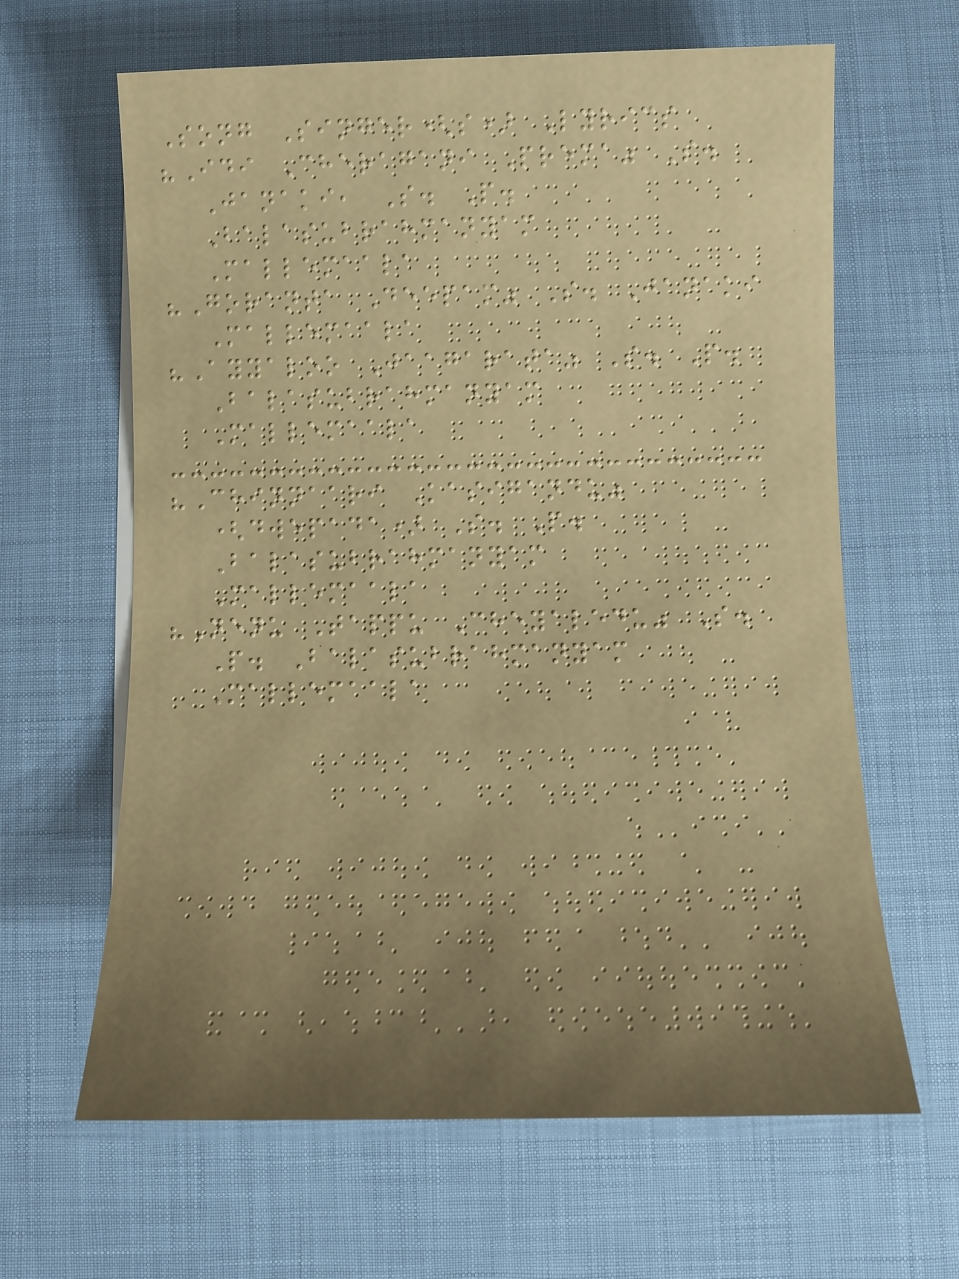Song Singer(s) Lyrics
"Idi Cheragani Prema" S.
Janaki, S. P.
Balasubrahmanyam
Mallemaala
"Goranta Deepam" S. Janaki
Mallemaala
"Ayyaloo Jaagarata" S. P.
Balasubrahmanyam
Mallemaala
"Chinnaari Kasigandu"
(dwepada) S. P.
Balasubrahmanyam
Mallemaala
"Nenu Tappu Cheyaledu" S.
P. Balasubrahmanyam
Mallemaala
